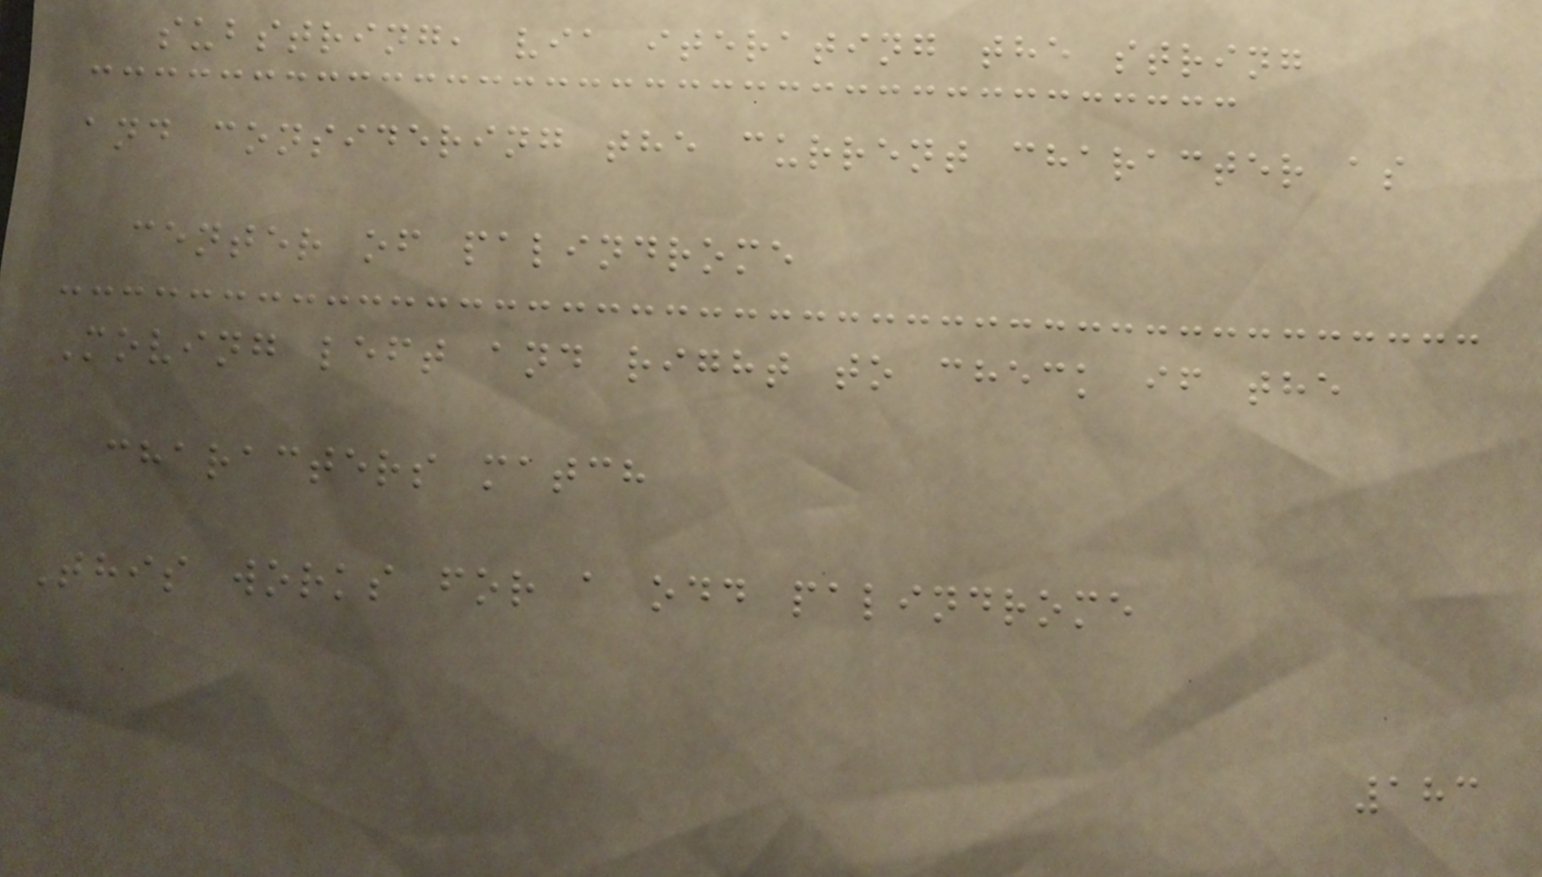substring, via iterating the string
and considering the current character as
center of palindrome
Moving left and right to check if the
characters match
This works for a odd palindrome
183
